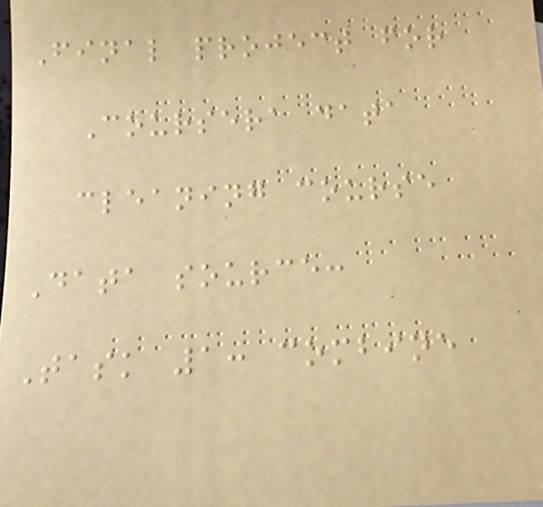Final project for
Coursera data
cleaning course
Data source:
Task 1: combine
